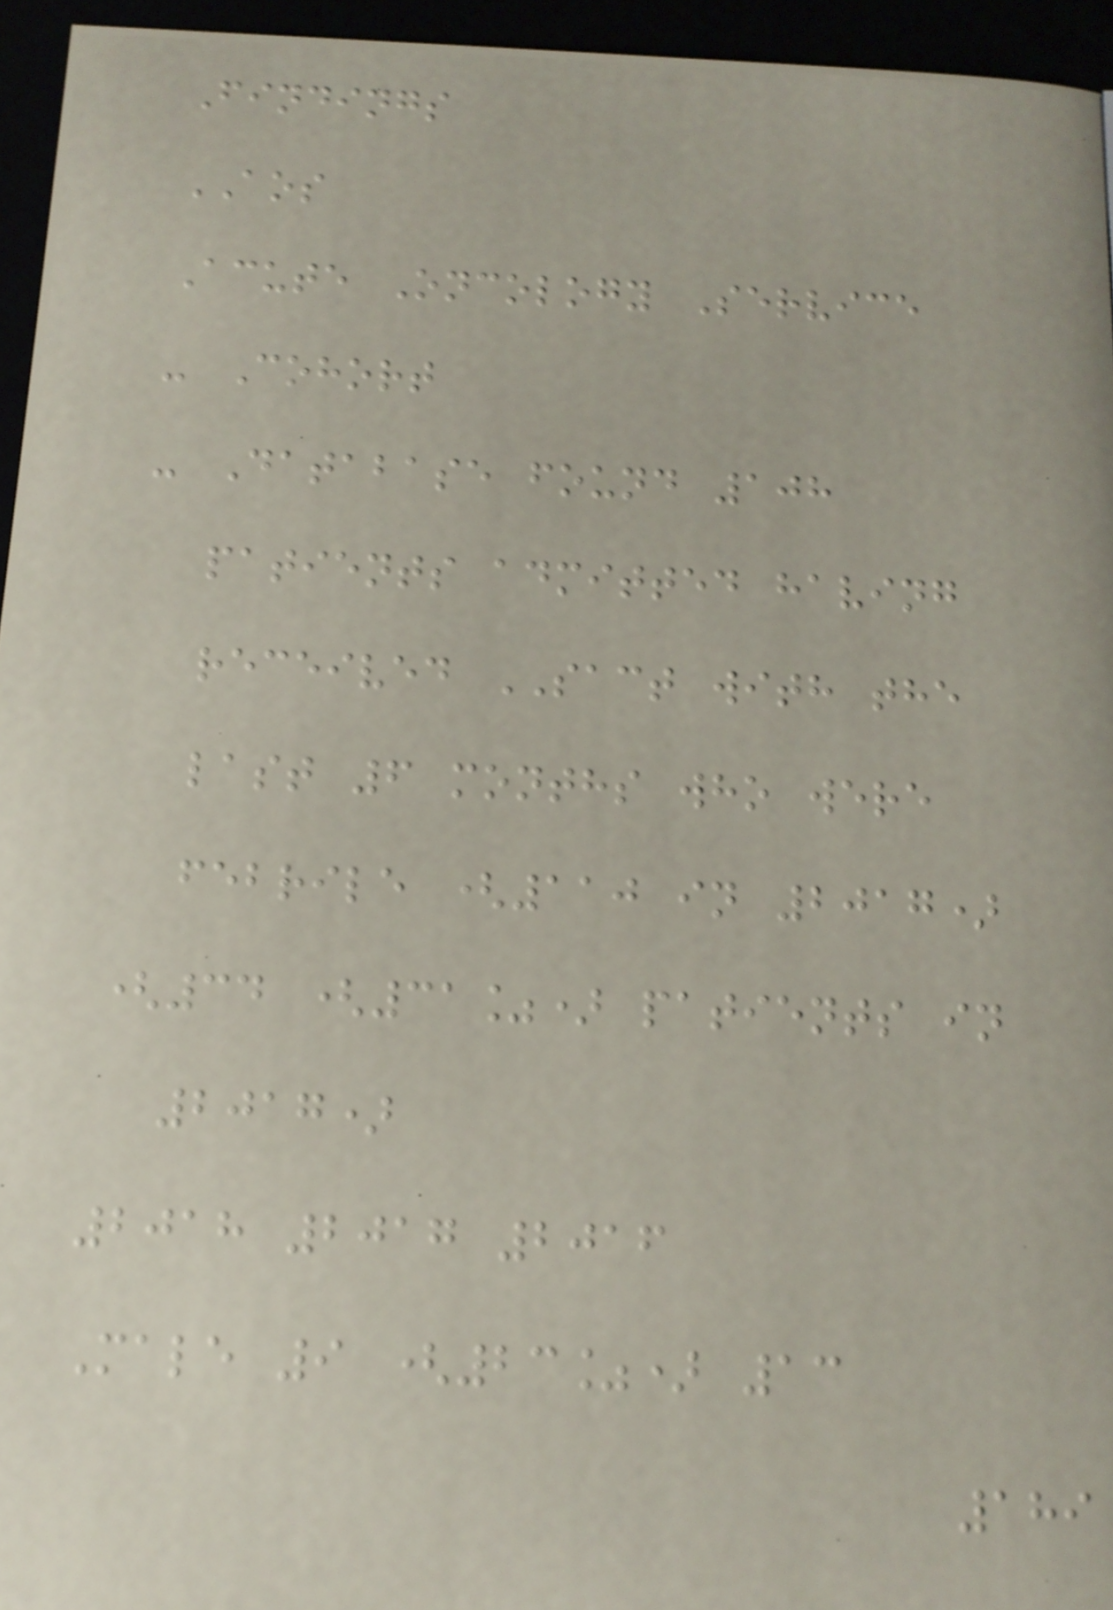Findings
AOS
Acute Oncology Service
- Cohort
- Database found 108
patients admitted having
received SACT with the
last 6 months who were
febrile (110 in 2017)
(34 (31%) patients in
2017)
2018 2017 2016
Male 9 (23%) 13
189
